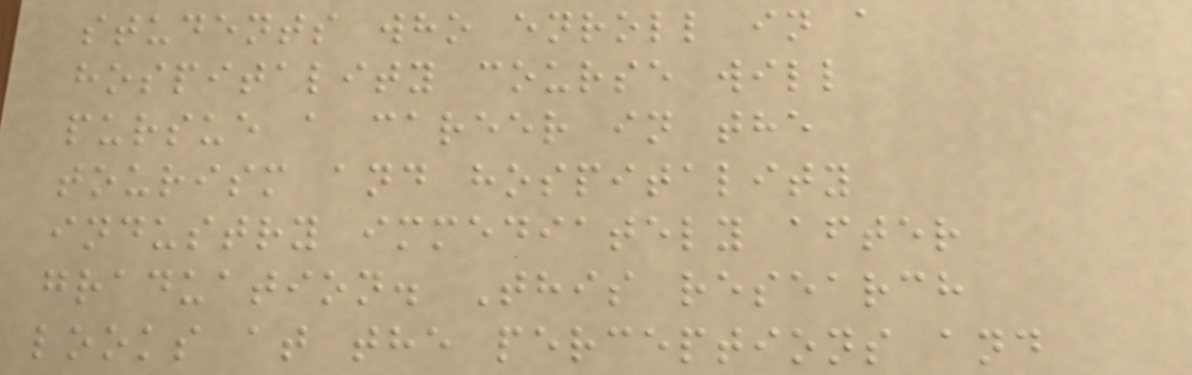students who enroll in a
hospitality course will
pursue a career in the
tourism and hospitality
industry immediately after
graduation. This research
looks at the perceptions and
